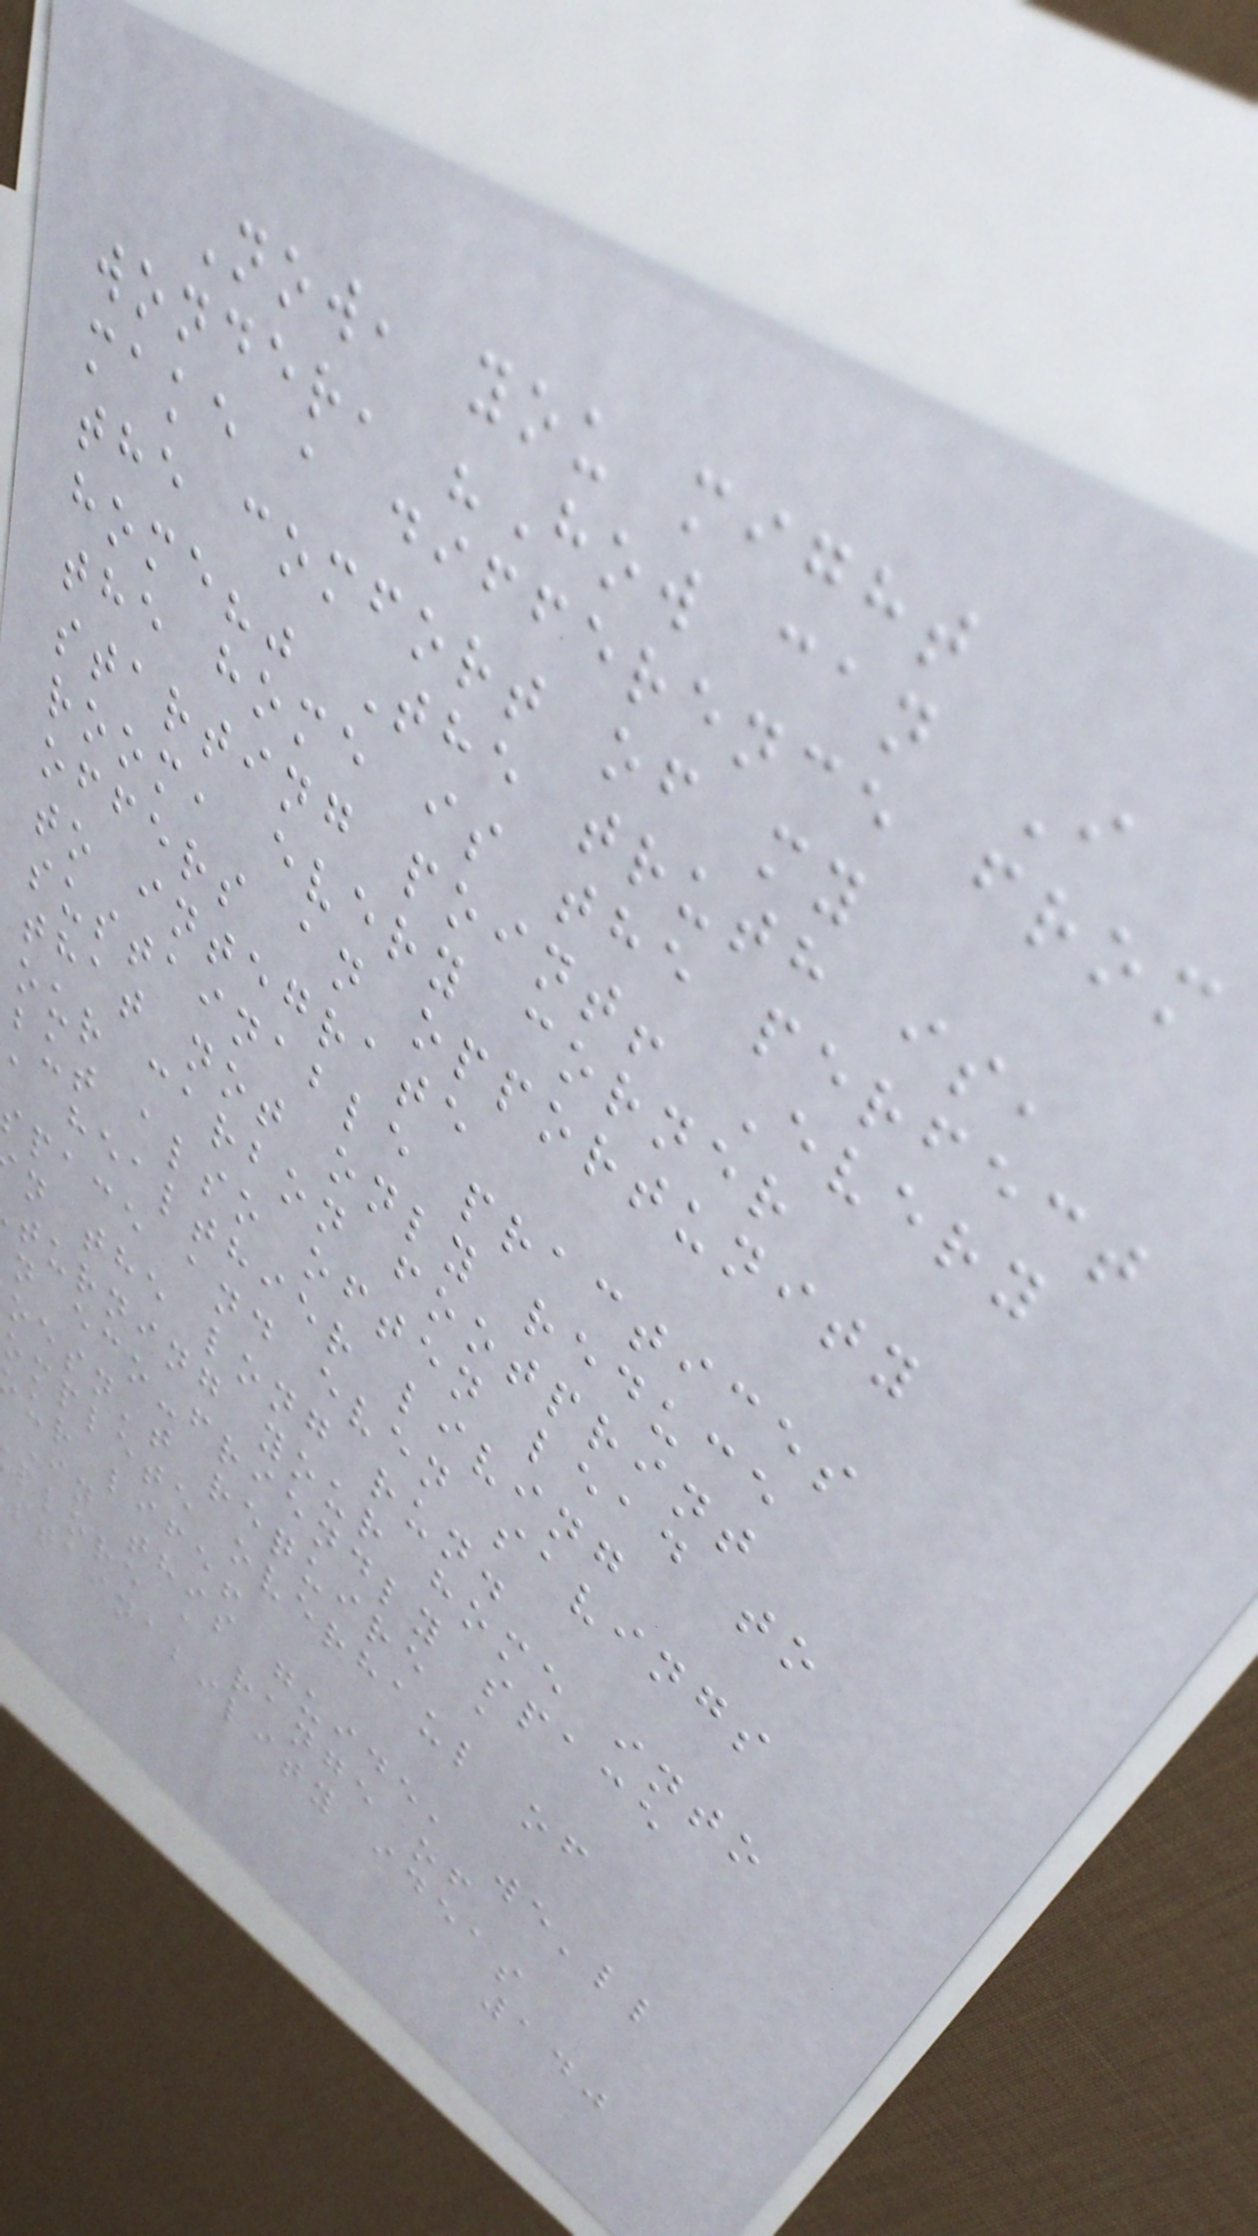Now, you might
wonder, "How can I
make a difference from
the comfort of my
home?" The truth is,
the home is the perfect
starting point! Every
room, every corner
offers an opportunity
to integrate
sustainable practices
that not only reduce
our carbon footprint
but also often lead to
a healthier living
pace and even savings
n the long run.
turning your home into
n eco-friendly space
oesn't require a
omplete overhaul of
ur life!
In this guide, we'll
plore a range of
stainability ideas
140
